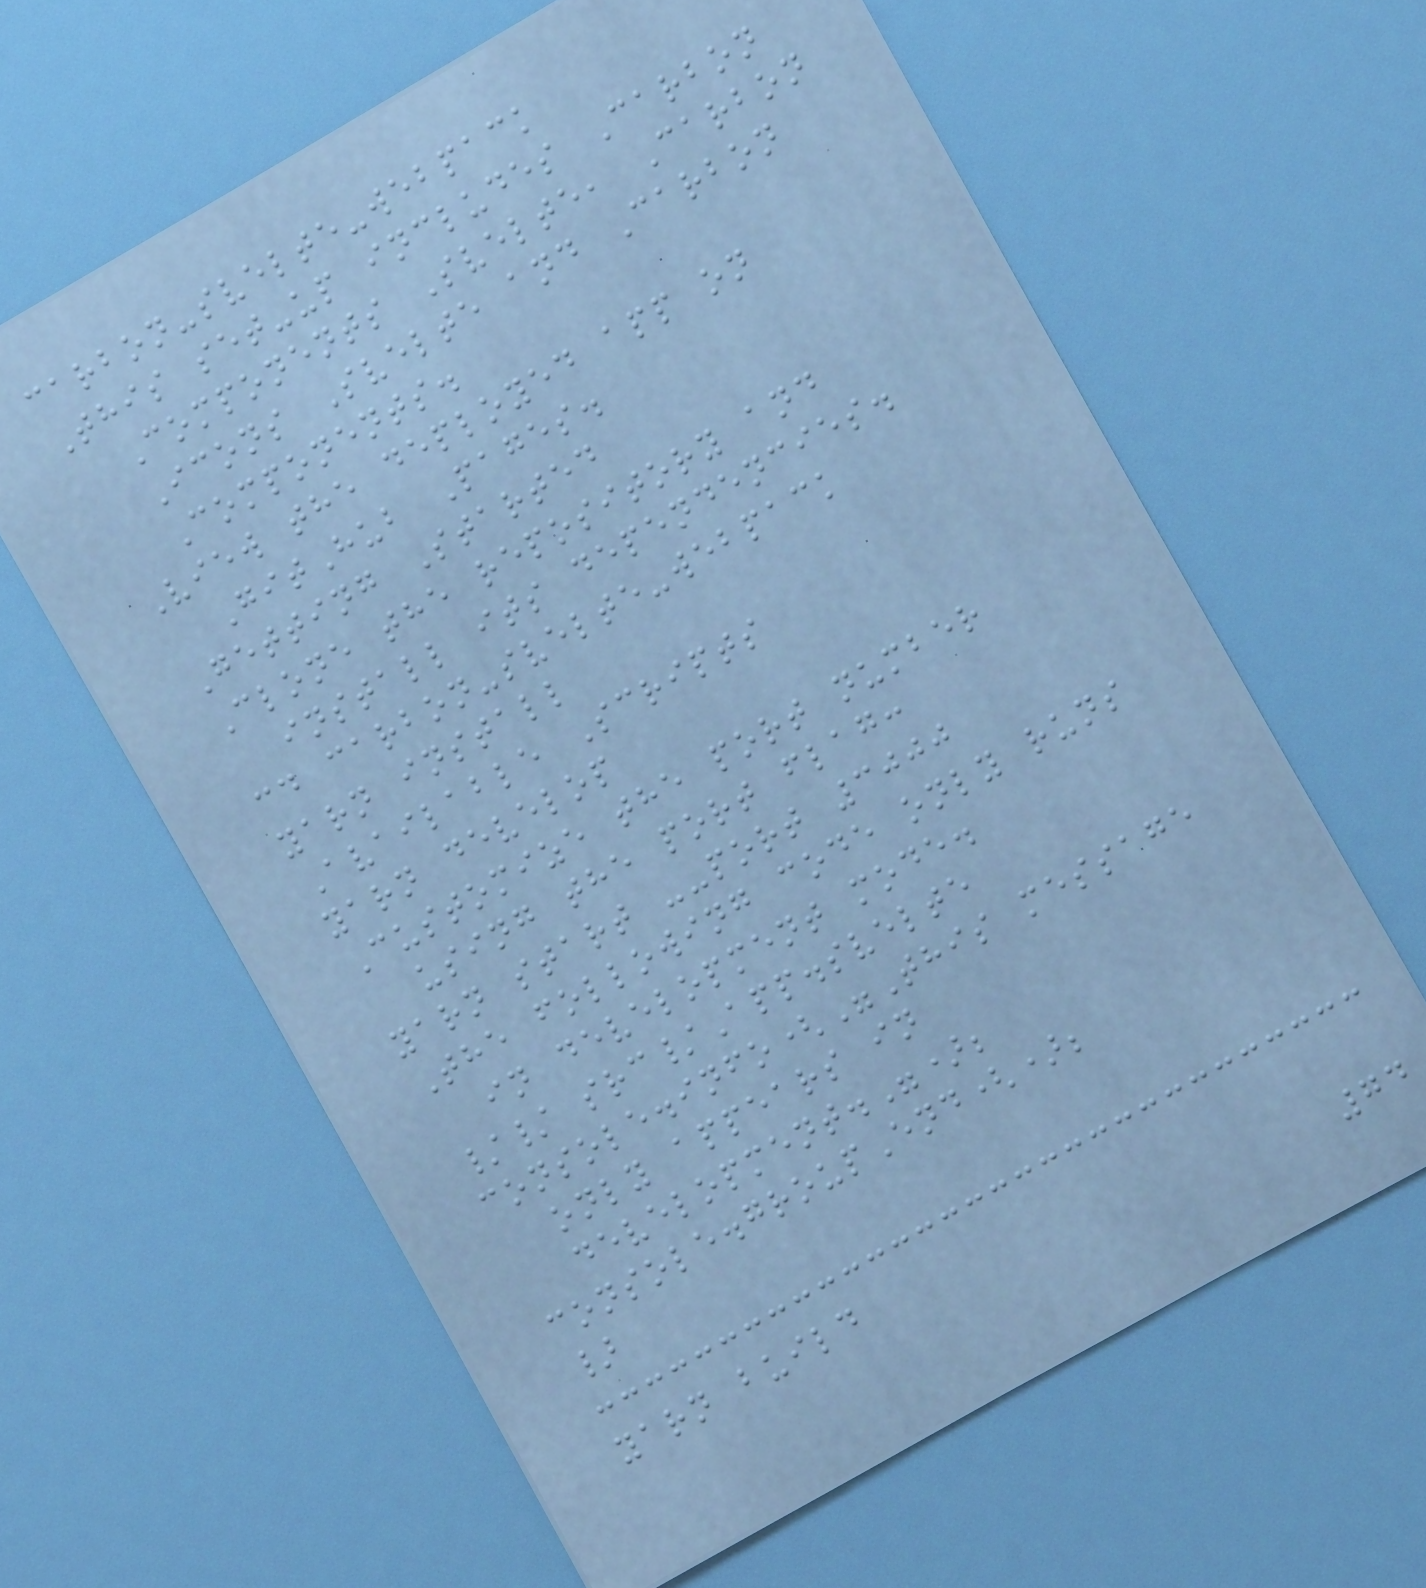carbon-svelte-webpack
This set-up includes Carbon
Components Svelte, Carbon
Icons Svelte and Carbon
Components.
View the deployed app on
GitHub Pages.
Getting Started
Clone the repository and
install its dependencies.
cd carbon-svelte-webpack
yarn install
Available Scripts
yarn develop
Customize the port number
using the port flag:
yarn start --port 3000
The following code only runs
in development mode.
// src/App.svelte
console.info("This message
only appears in
development.");
console.groupEnd();
}
yarn build
74
